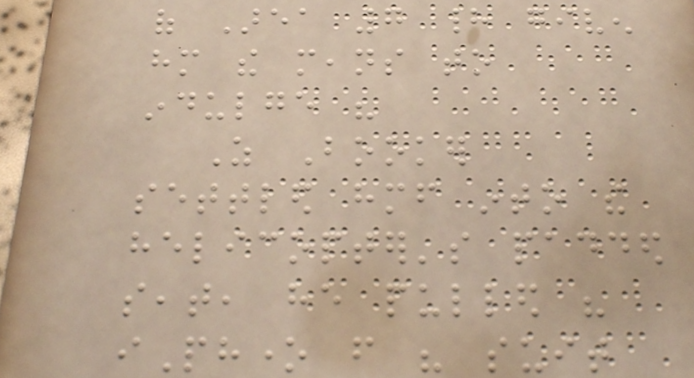of Area 7 had given
him the means to
indulge his
As Booker
settled himself into the
helicopter's padded
seat, he pulled his
iPhone from his suit
